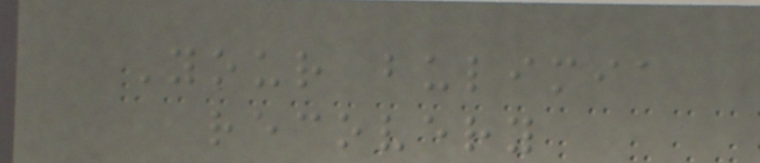Your bulimia
recovery
